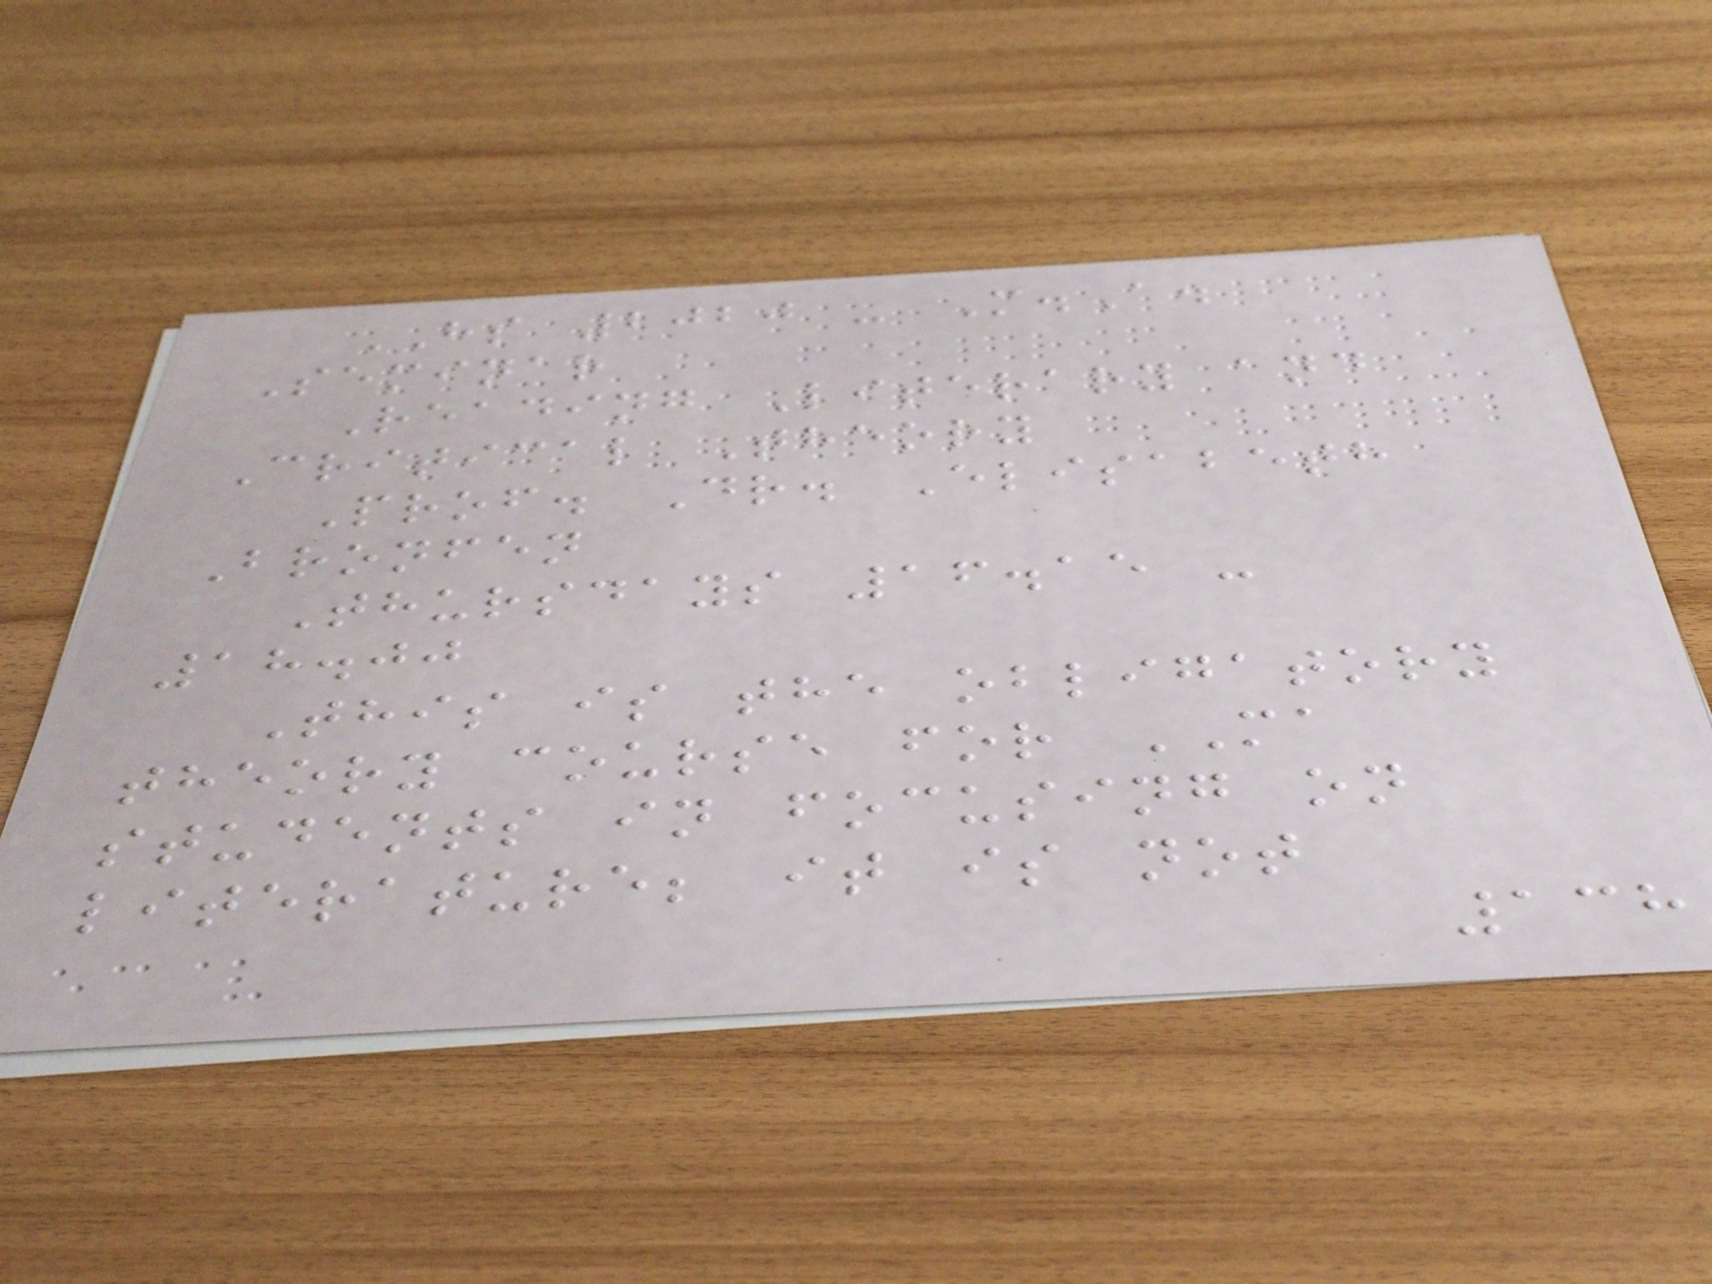HS 2020 - M.A.
Seminar
Reading Literary and
Critical Theory
Prof. Dr. Elisabeth
Bronfen
Thursdays 16.15 -
18.00
This is the obligatory
theory course for MA
students in focusing on
literature; it is not
138
